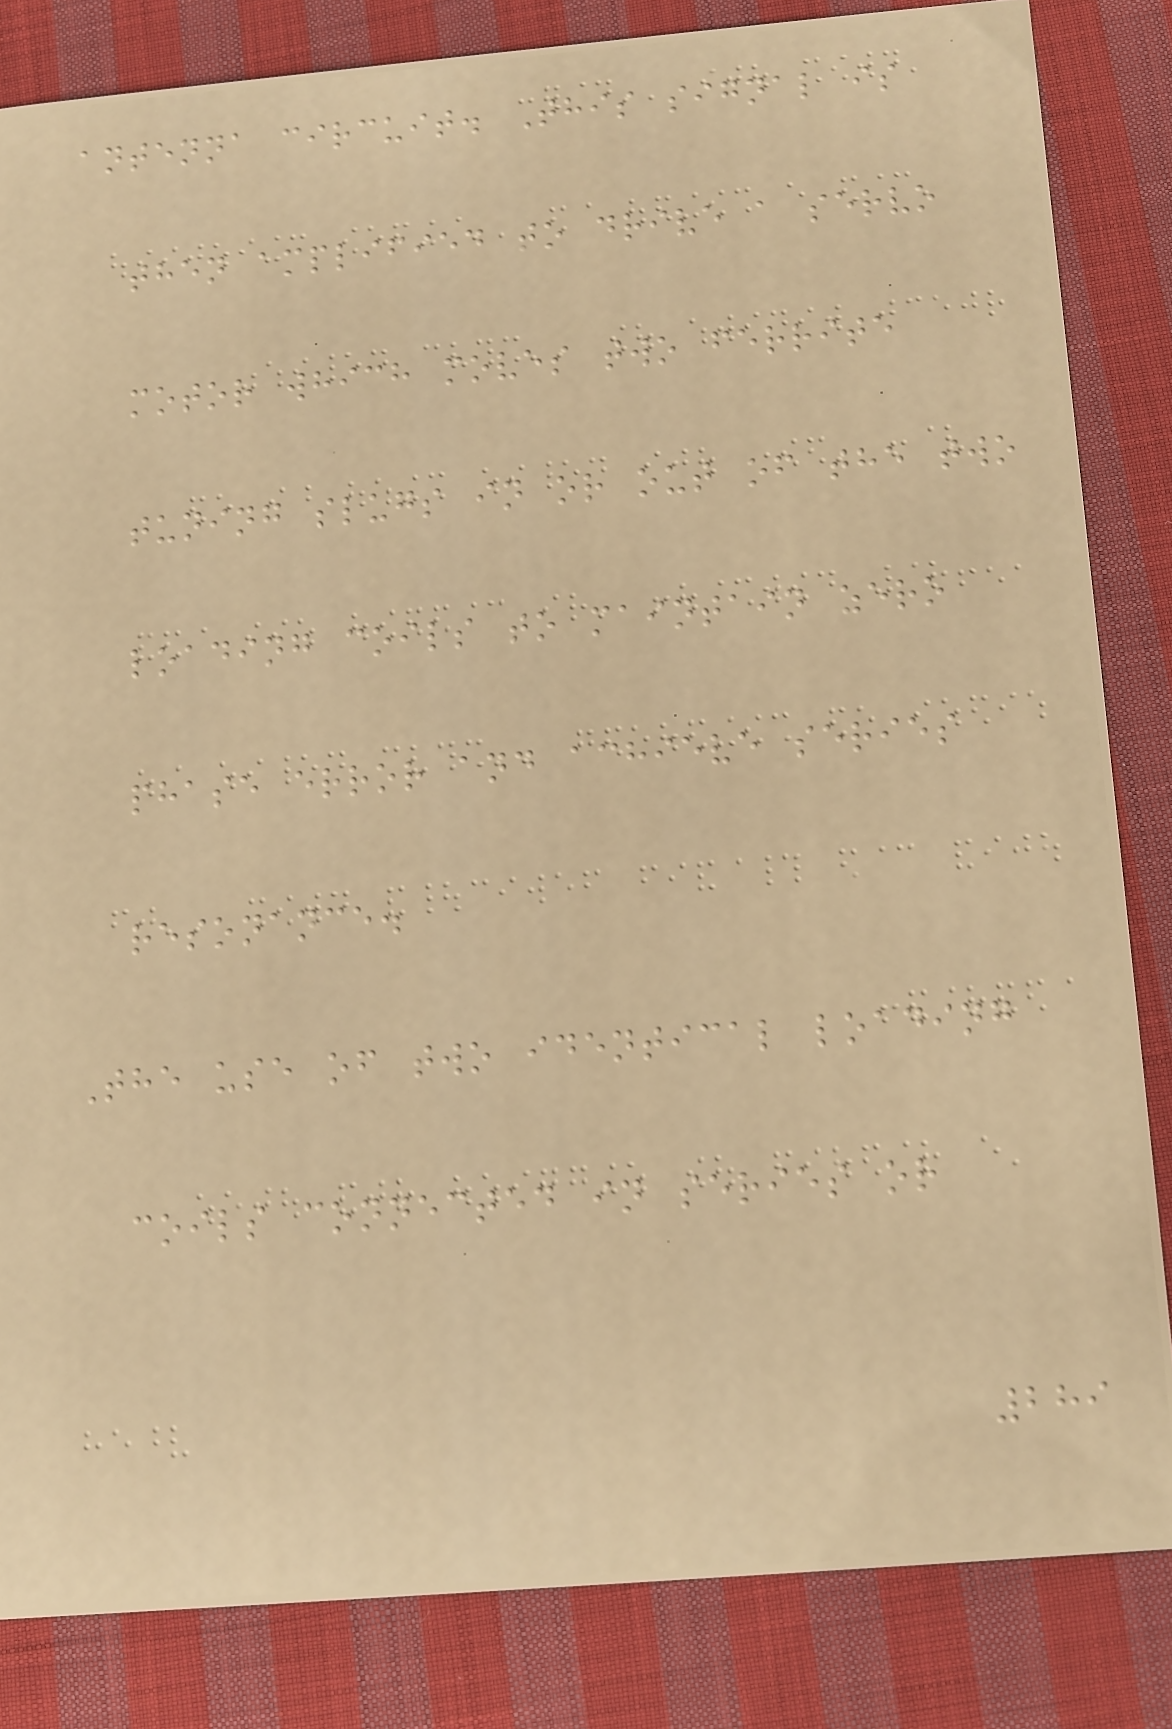antenna circuit. This signal is
then amplified to drive a servo
motor which moves two ferrite
tuning slugs in or out of the two
loading coils to maintain zero
phase error and achieve series
resonance.
The use of two identical loading
coils connected in series or
289
